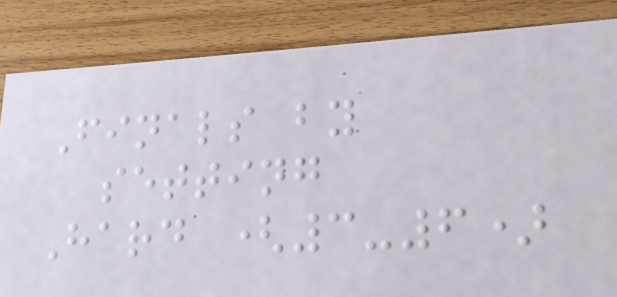Finals by
setting
Hard (3-6)
